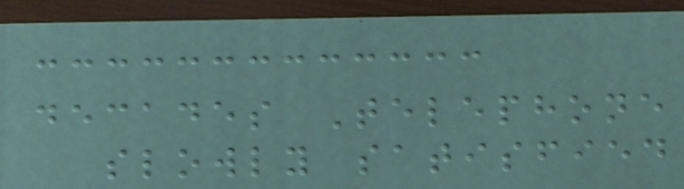decades Telephone
slowly satisfied
